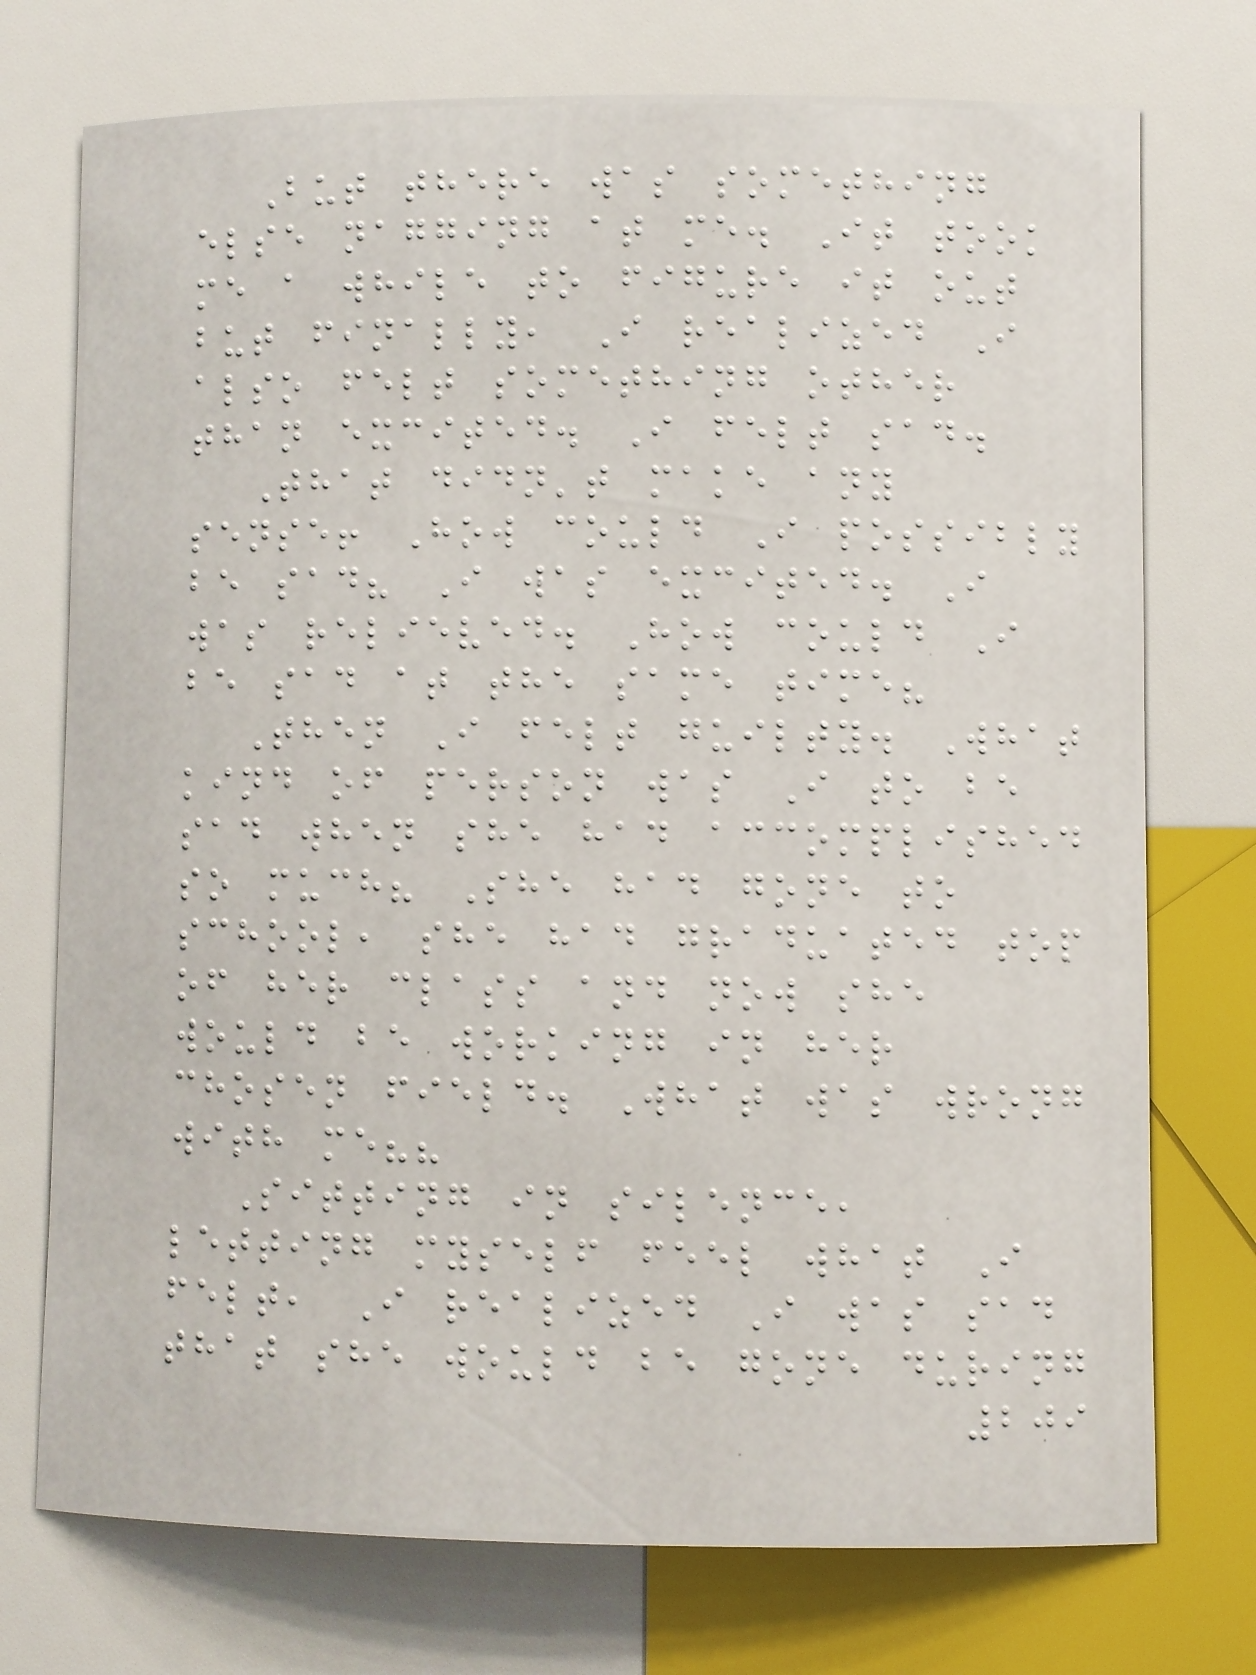But there was something
else nagging at me. It took
me a while to figure it out
but finally, I realized I
also felt something other
than excited. I felt sad.
That didn't make any
sense! How could I possibly
be sad? I was excited. I
was relieved. How could I
be sad at the same time?
Then I felt guilty. What
kind of person was I to be
sad when she had accomplished
so much? She had gone to
school, she had graduated top
of her class and now she
would be working in her
chosen field. What was wrong
with me??
Sitting in silence,
letting myself feel what I
felt, I realized I was sad
that she would be gone during
209
